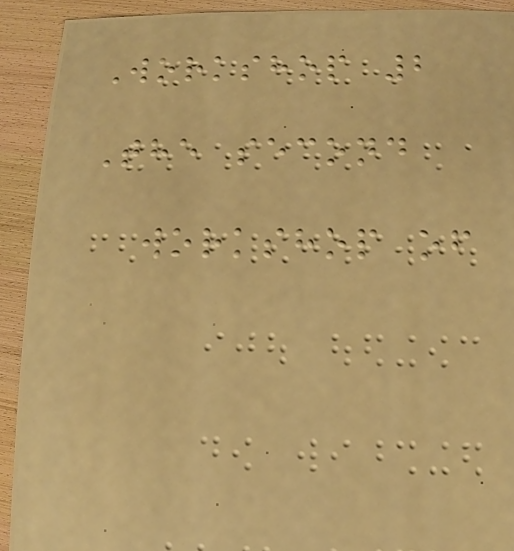Workshop 2
The second
workshop of
